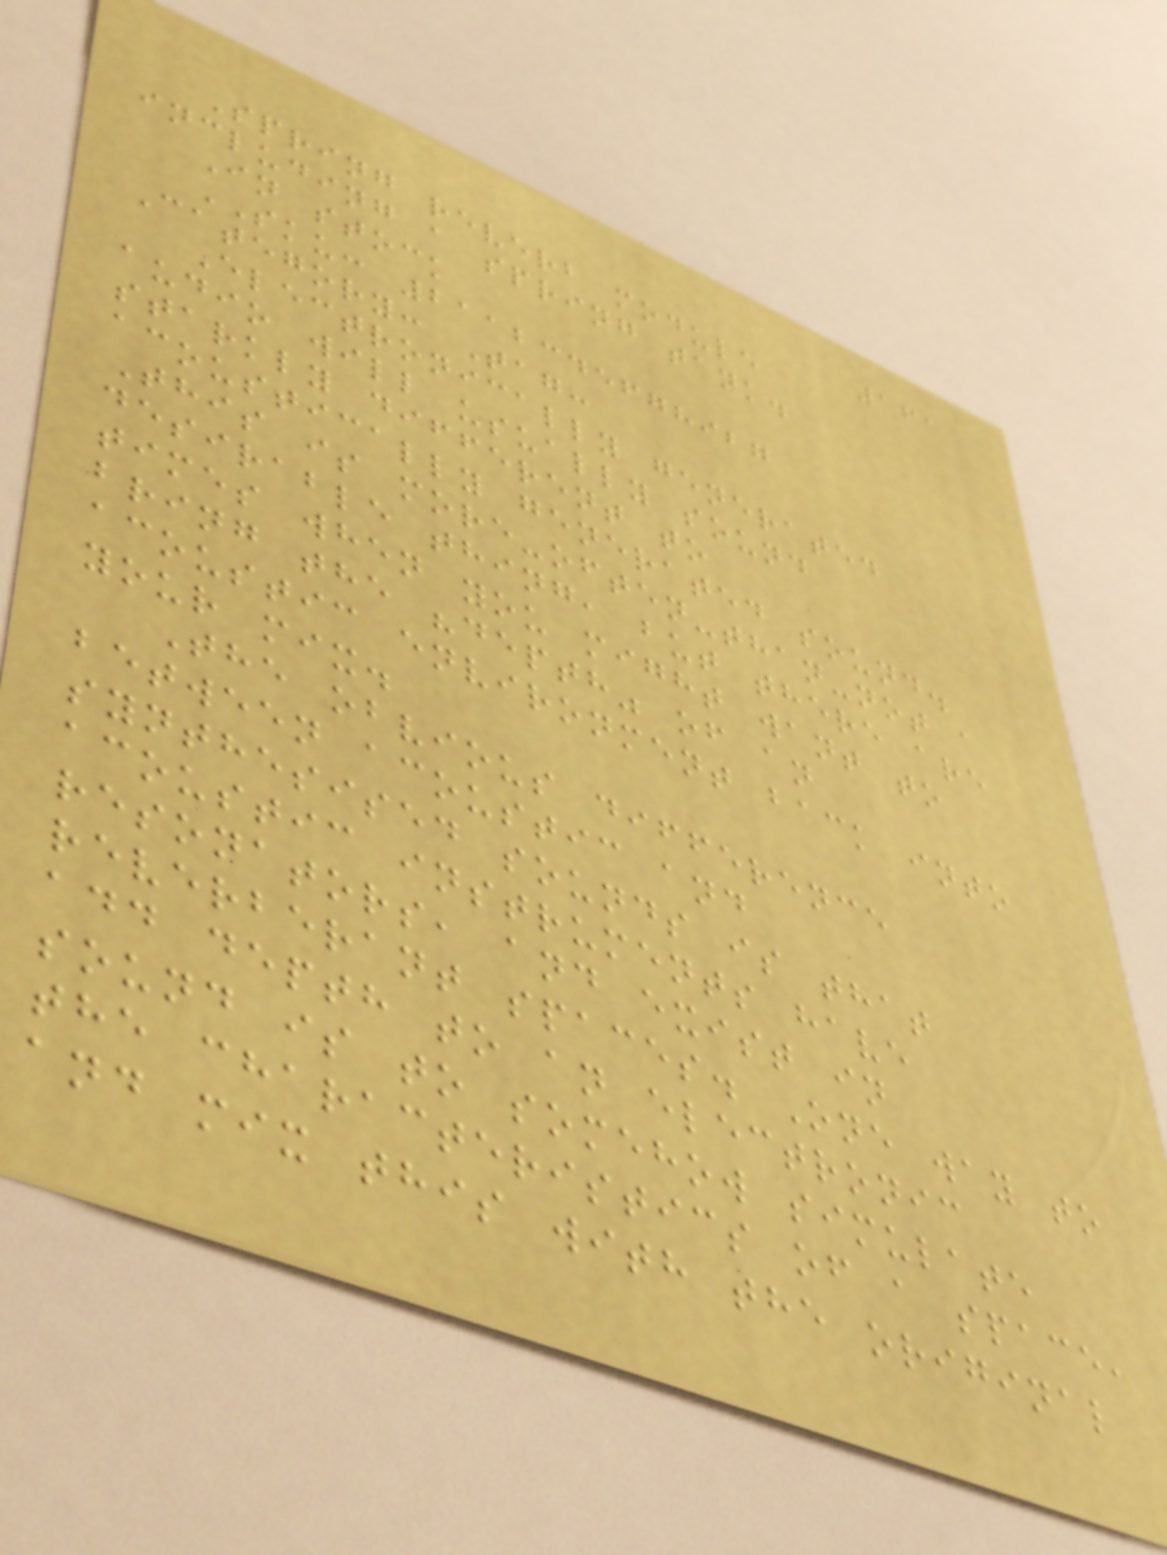161
Spring reverb module
including a spring tank.
In stock
SKU: 2112345678927
Category: Tag:
Electronically generated
audio will usually sound
starkly different to
acoustically generated sound.
This is more-often-than-not a
desirable thing, but there are
times when you might want to
bring the "depth" of an
acoustic environment back into
your mix.
The obvious difference
between acoustic and
synthesised sounds is that
acoustic instruments have
resonators, and exist in
reverberant spaces. One way to
add depth to an electronic
sound is to somehow simulate
the characteristics of a space,
and mix this with the original
